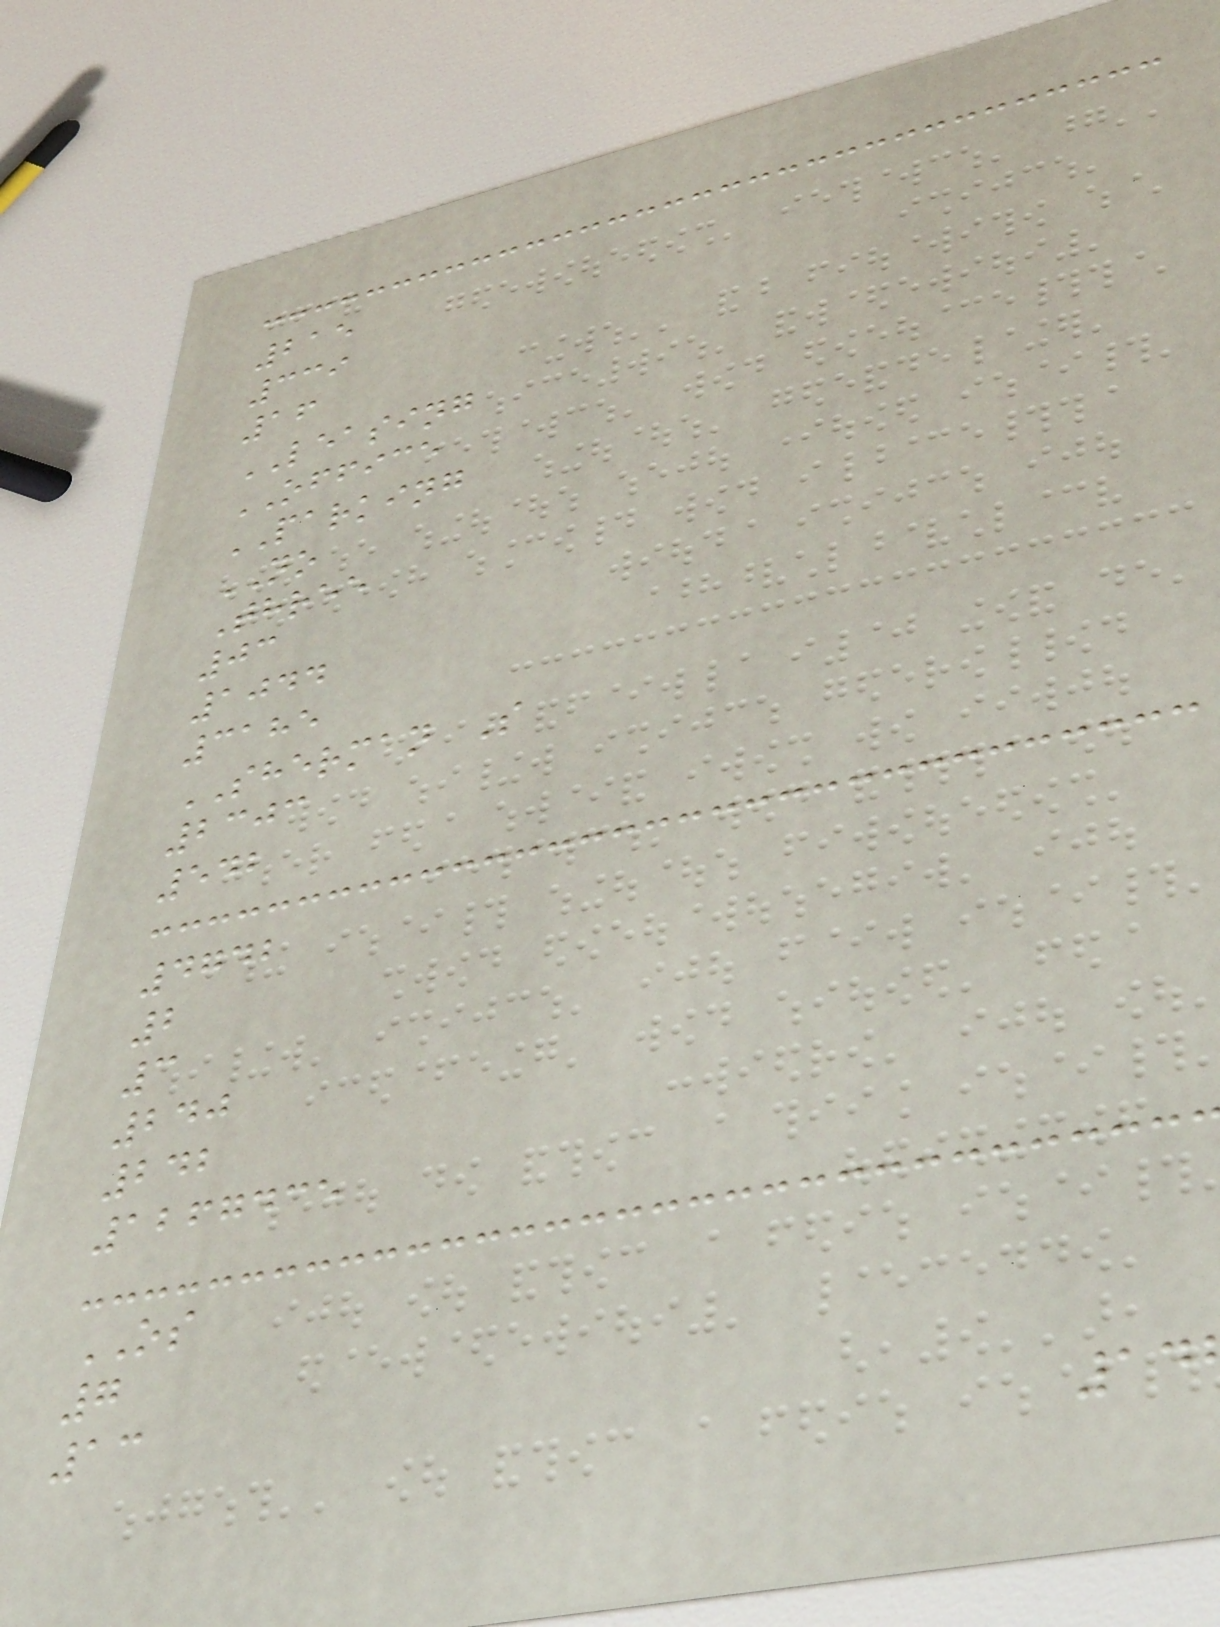215
339
16
LEASING
OFFICE
PARKING
NO
Three
03
1044
3185
SHERMAN S
2303
542
4742
2
3
240
242
1267435
OS
7
13
